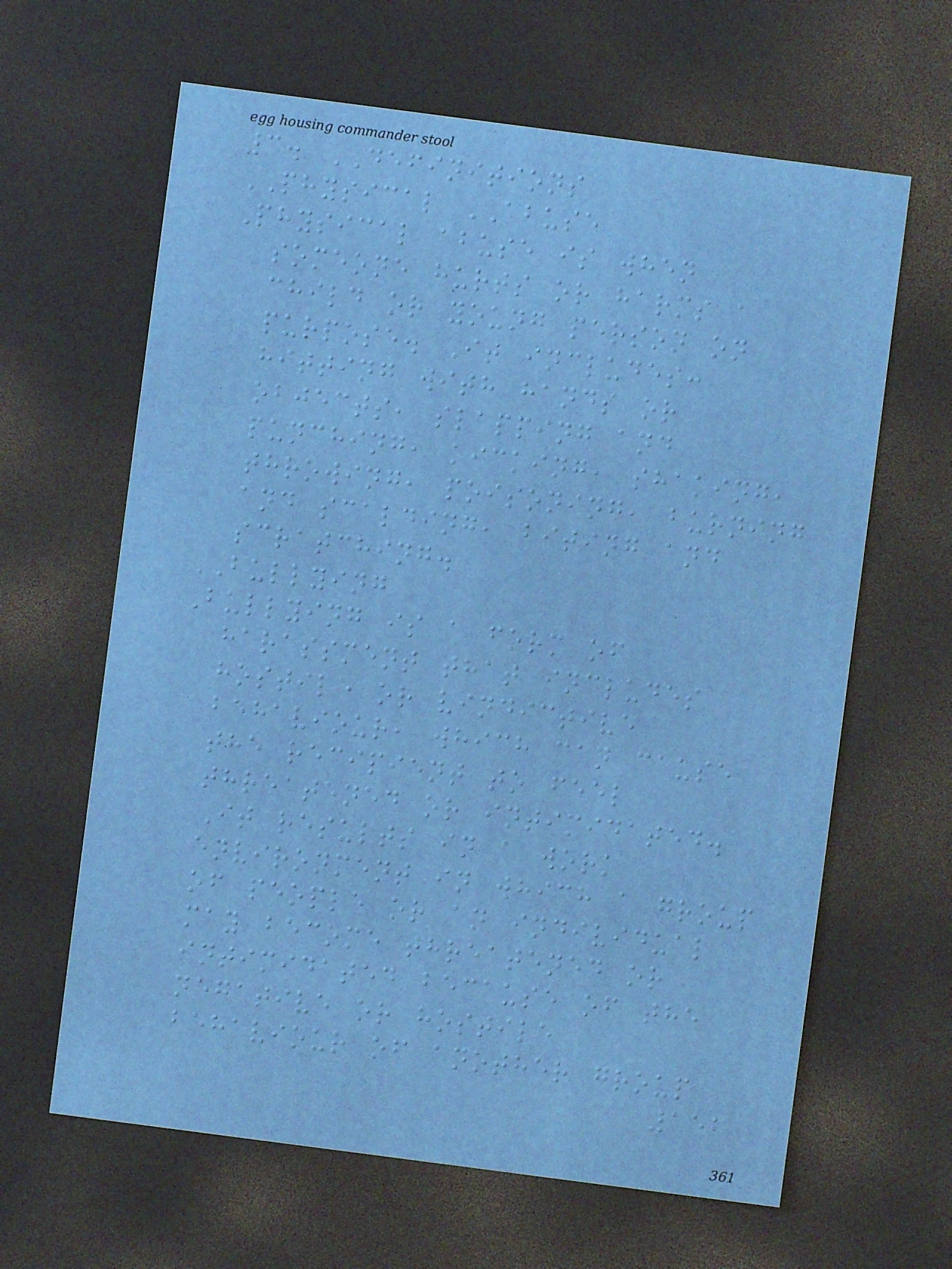3. DEFINITIONS
PHYSICAL ABUSE
Physical abuse is when
someone hurts or harms a
child or young person on
purpose. It includes:
hitting with hands or
objects, slapping and
punching, kicking, shaking,
throwing, poisoning, burning
and scalding, biting and
scratching.
BULLYING
Bullying is a form of
harassment that includes
hostile or vindictive
behaviour, which can cause
the recipient to feel
threatened or intimidated.
It results in a work
environment in which a group
of people or an individual
may become threatened or
intimidated because of the
negative or hostile
behaviour of another group
152
